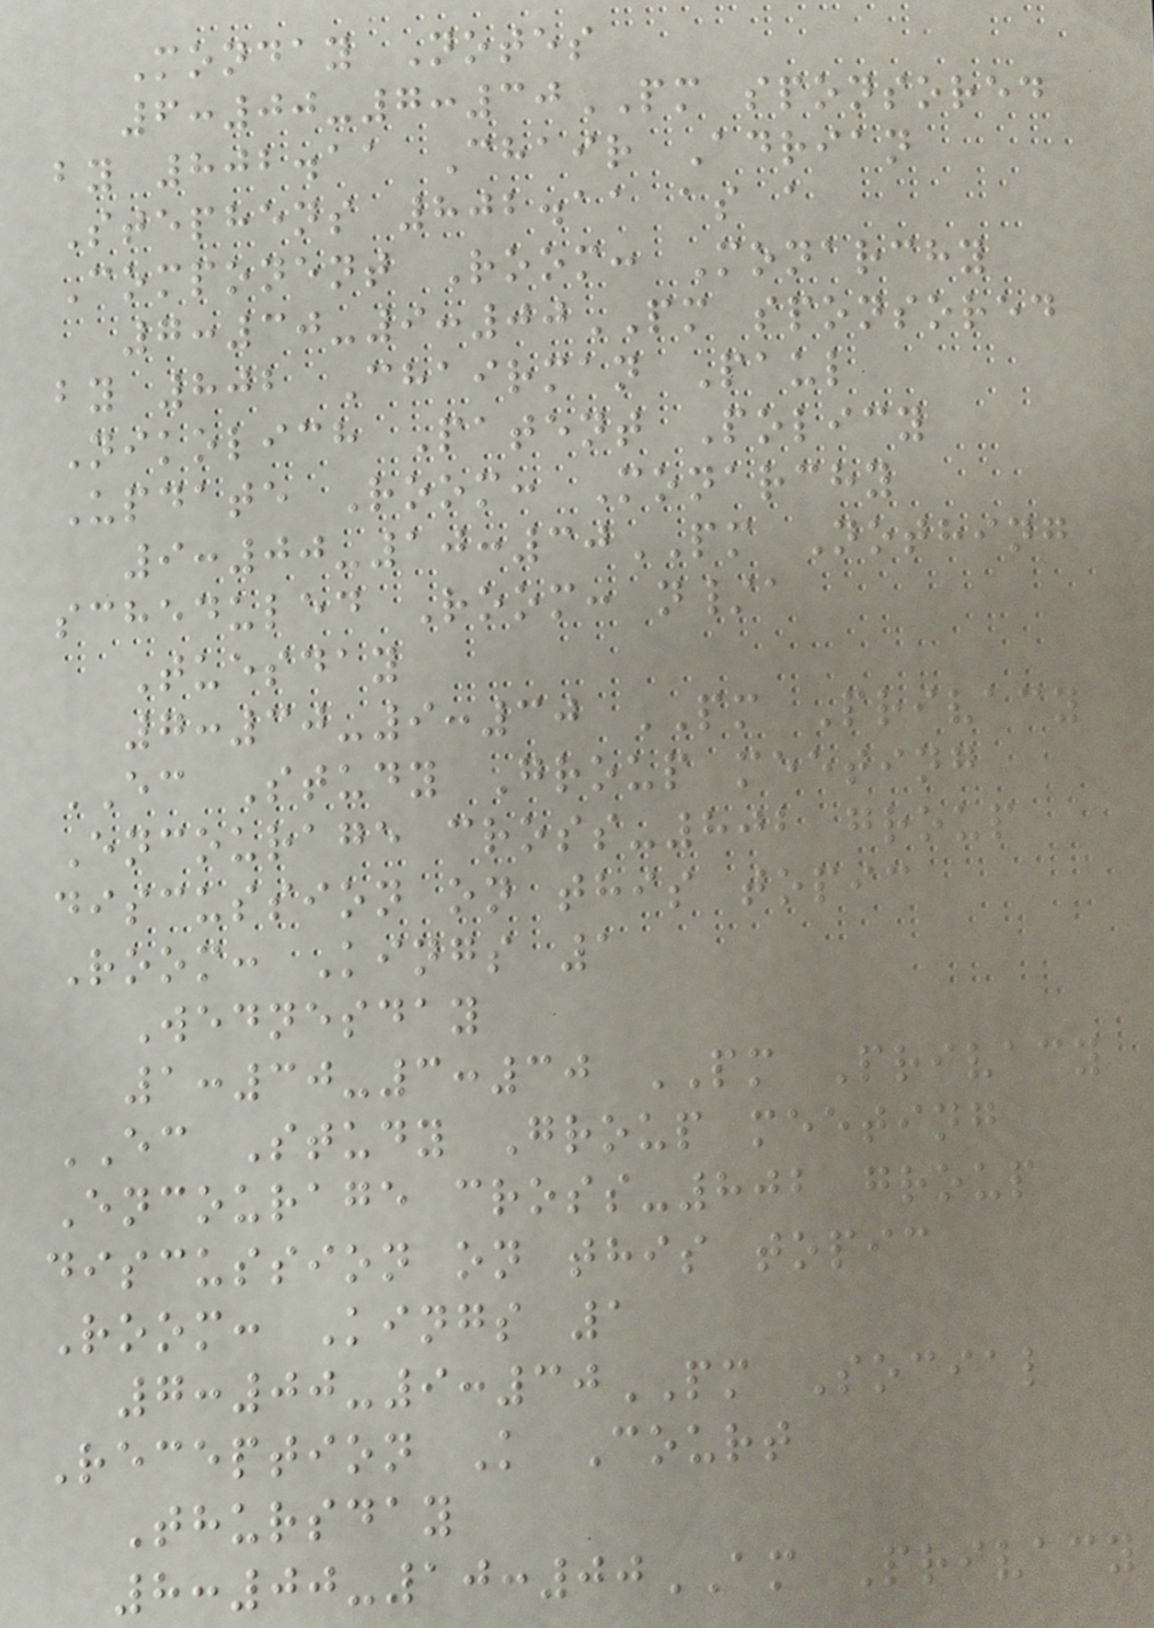Monday Notes
6:00-7:30PM sponsored
by 802.11 Chair Adrian
Stephens 802.11 as a
Component Room: Monarchy
7:30-9:00PM sponsored
by 802 Chairman Paul
Nikolich Patent Policy
Update Room: Monarchy
9:00-10:30PM Nothing
scheduled Room: n/a
Tuesday
7:30-9:30 PM Privacy
EC Study Group meeting
Encourage cross-802 group
discussion on this topic
Room: Kings 1
Wednesday
1:30-3:30 PM Privacy
EC Study Group meeting
Encourage cross-802 group
discussion on this topic
Room: Kings 1
7:00-9:30PM Social
Reception K Court
Thursday
8:00-10:00AM Privacy
